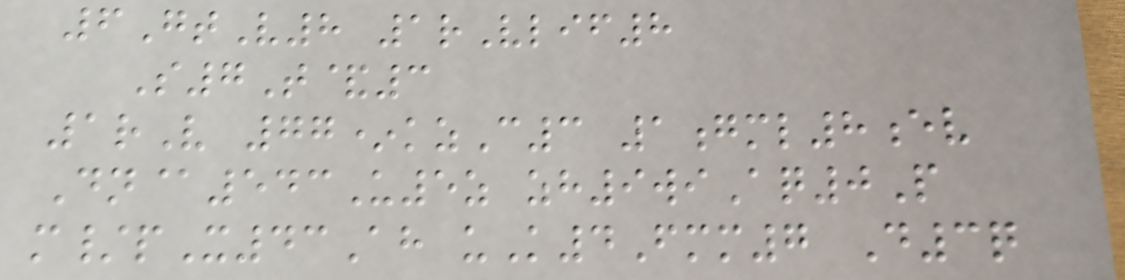6GtV8 1rVlif8
S7T&3
1rV 77*kzC3 1gml8ev
Dn@543U5z zh9wiAq0P
m/pX43Ah uK4Fmm7 D3q
